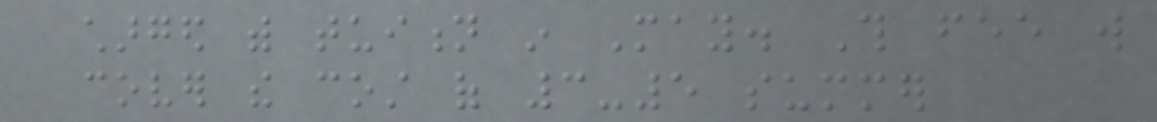charged with tuition in May. This fee will
cover the cost of 3-5 summer
